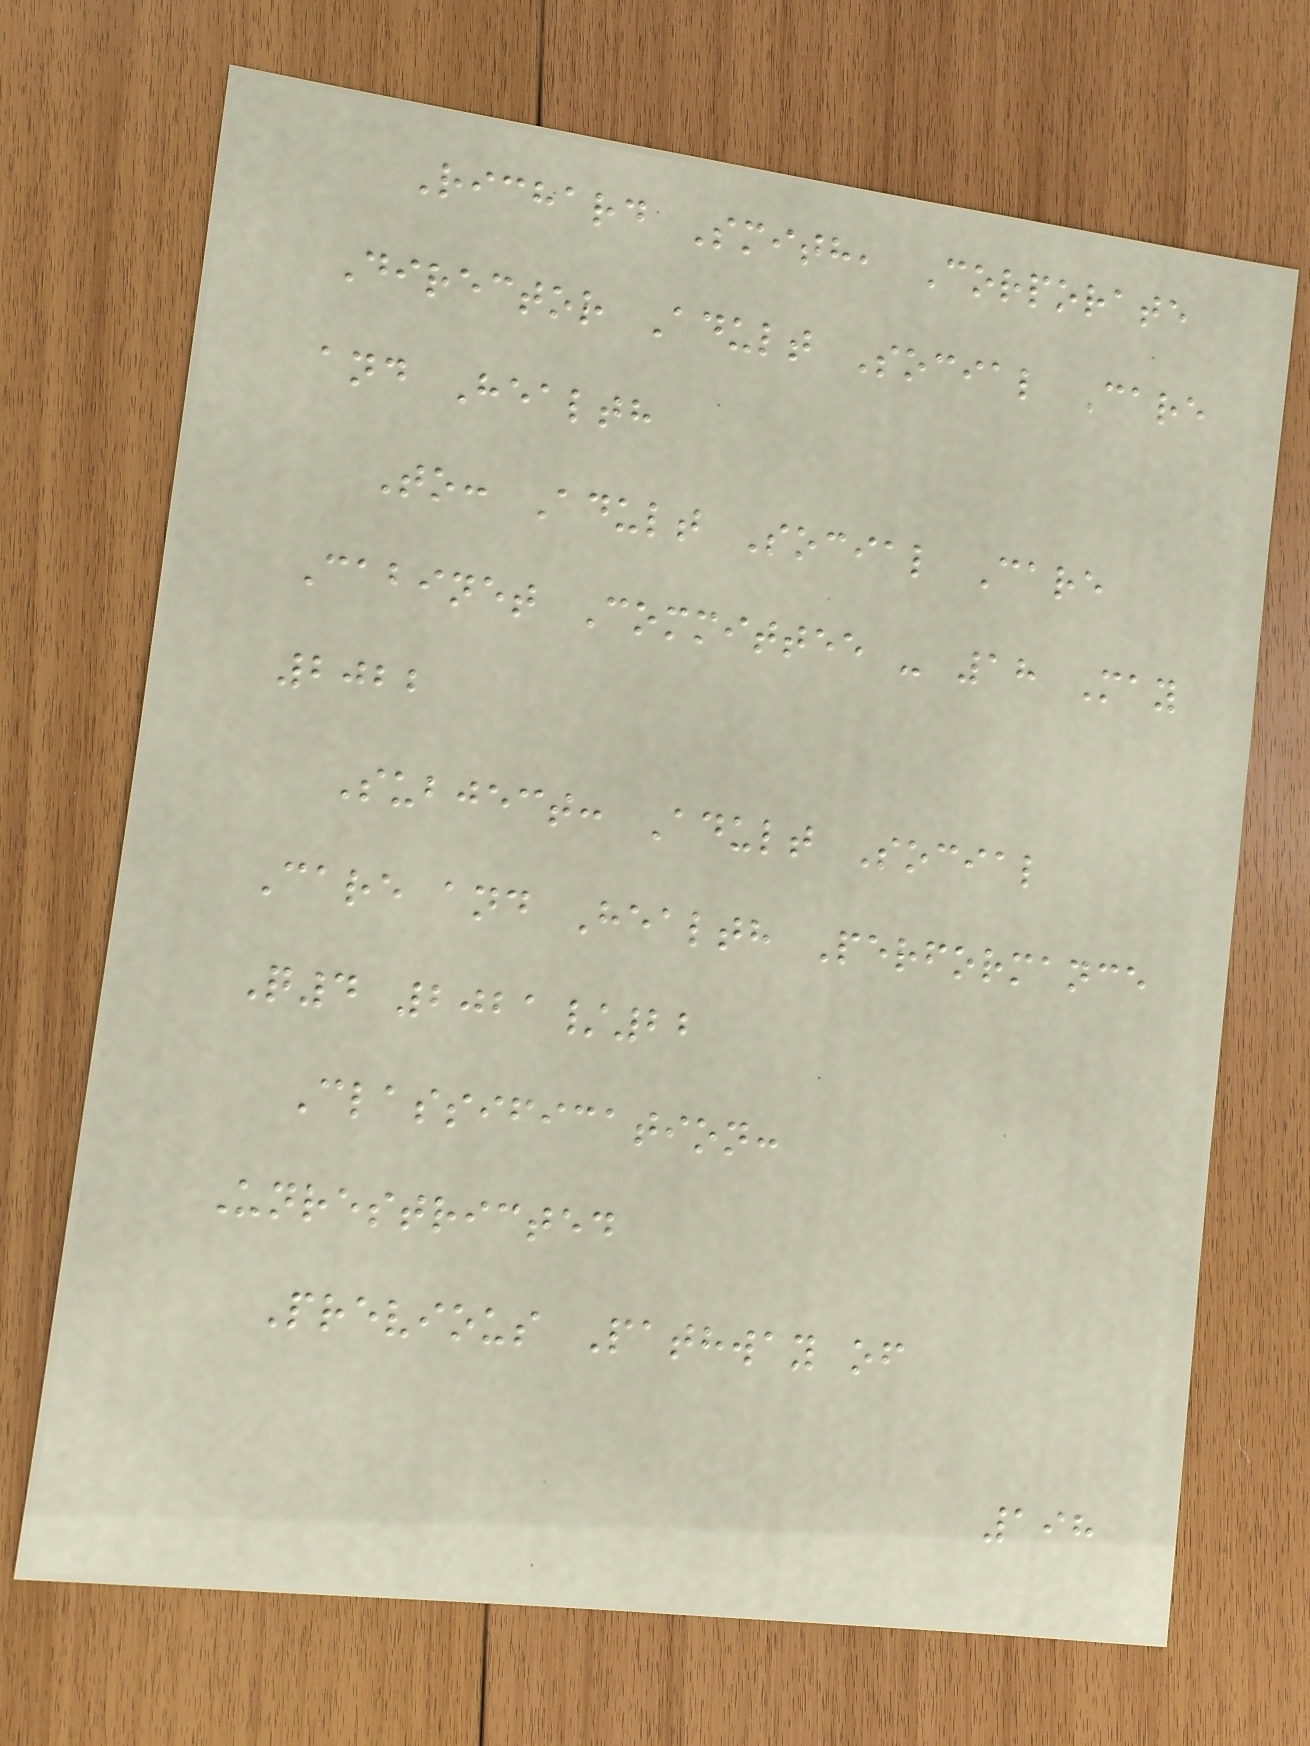Richard Smith, Corporate
Director Adult Social Care
and Health
To: Adult Social Care
Cabinet Committee - 18 May
2022
Subject: Adult Social
Care and Health Performance
Q4 2021/22
Classification:
Unrestricted
Previous Pathway of
198
